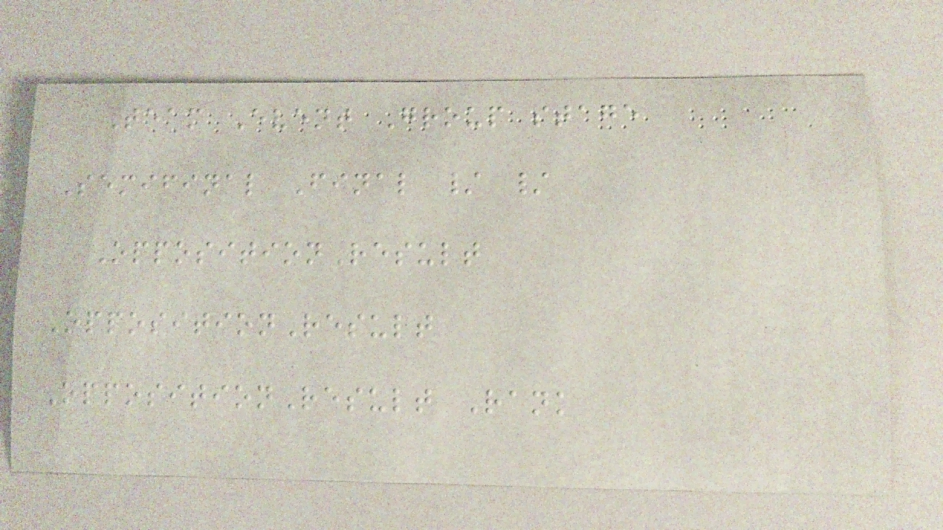Team Event Group stage
Semifinal Final / /
OppositionResult
OppositionResult
OppositionResult Rank
